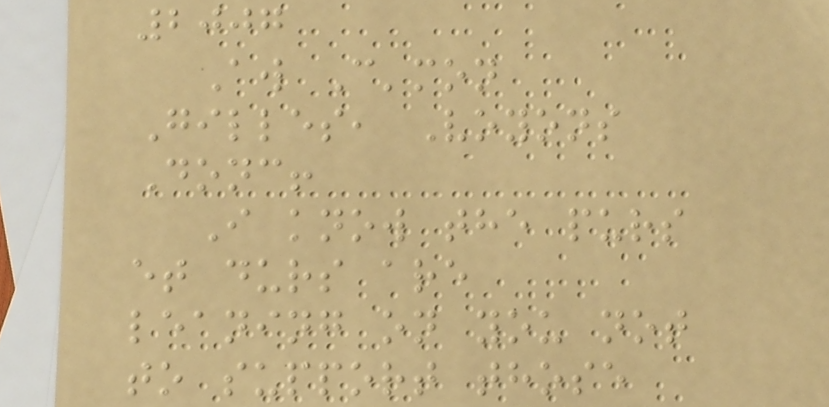2007
Aw C'mon
Gilles, Voyons
Donc!
I know the purs
et durs are
leaning on you not
to support those
